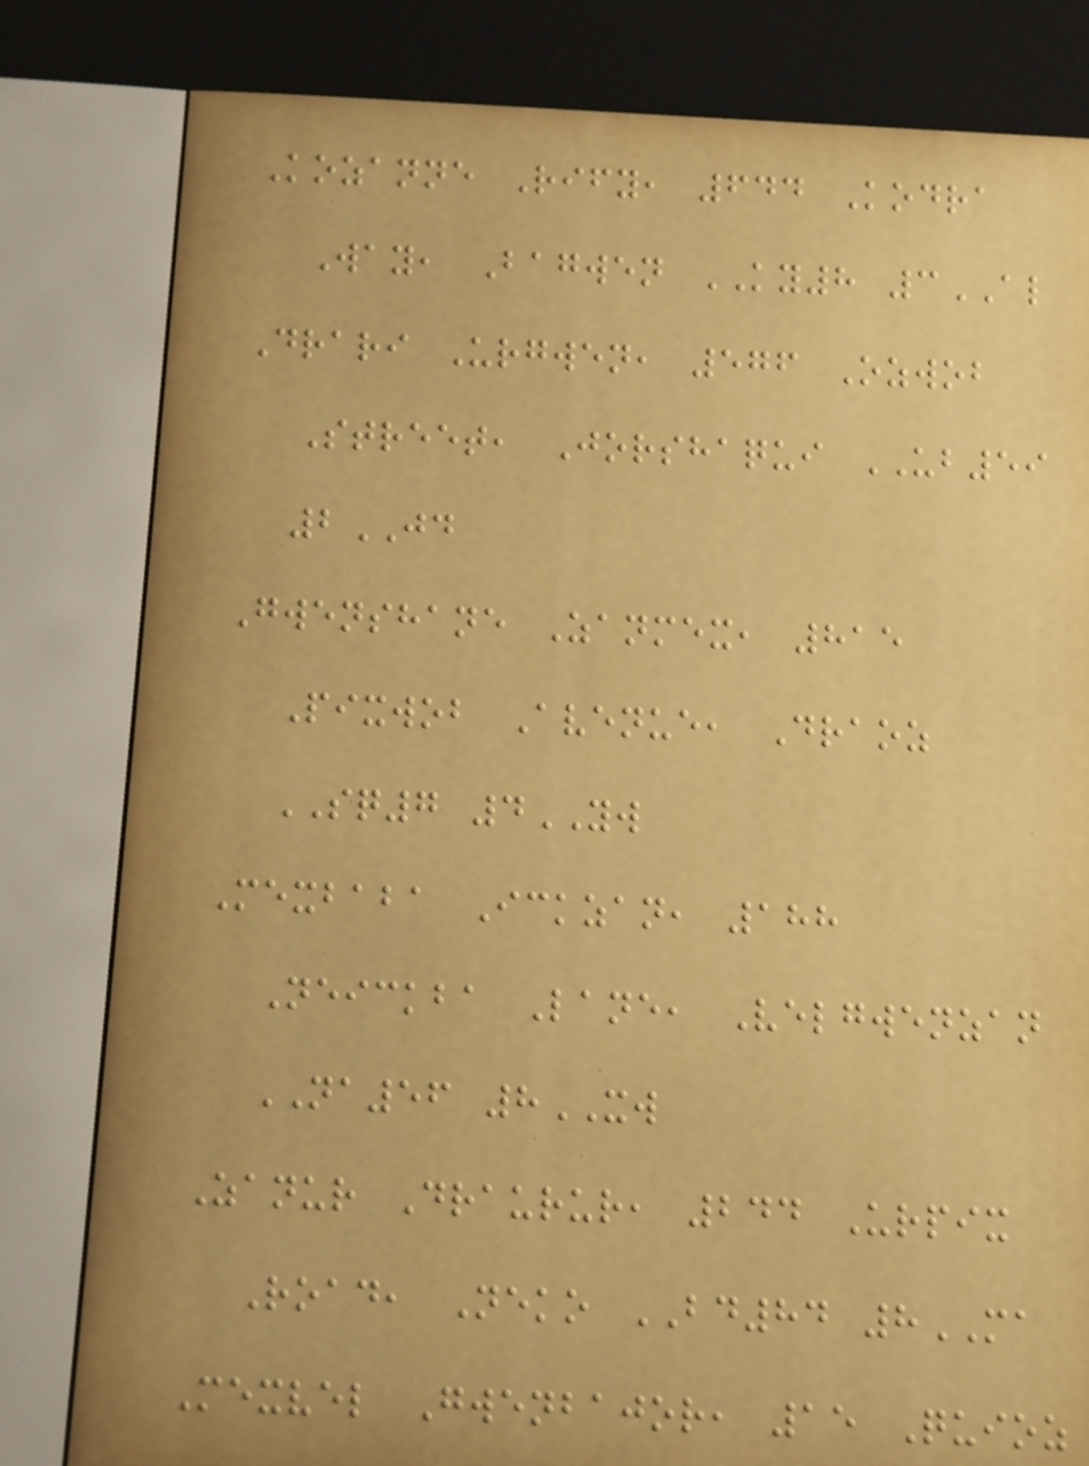Kozanne Rify, 644 Kodra
Way, Bagwen KY8 3AL
Drari Urgwen, 576 Ozwob
Street, Jorshaqui UB59
2JD
Gwenshane Zanmex, 815
Pixwob Avenue, Draoz
SQ7 4YW
Mexbaba Ickzan, 188
Neickba Lane, Velgwenzan
NA56 8XW
Zanur Draurur, 244 Urpix
Road, Neko BD84 8MA
Mexvel Gwenbajor, 15 Quioz
